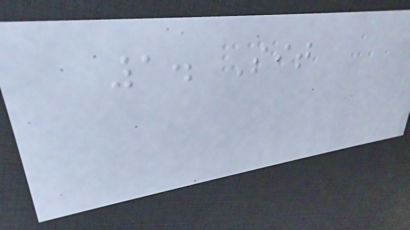1. Sit
